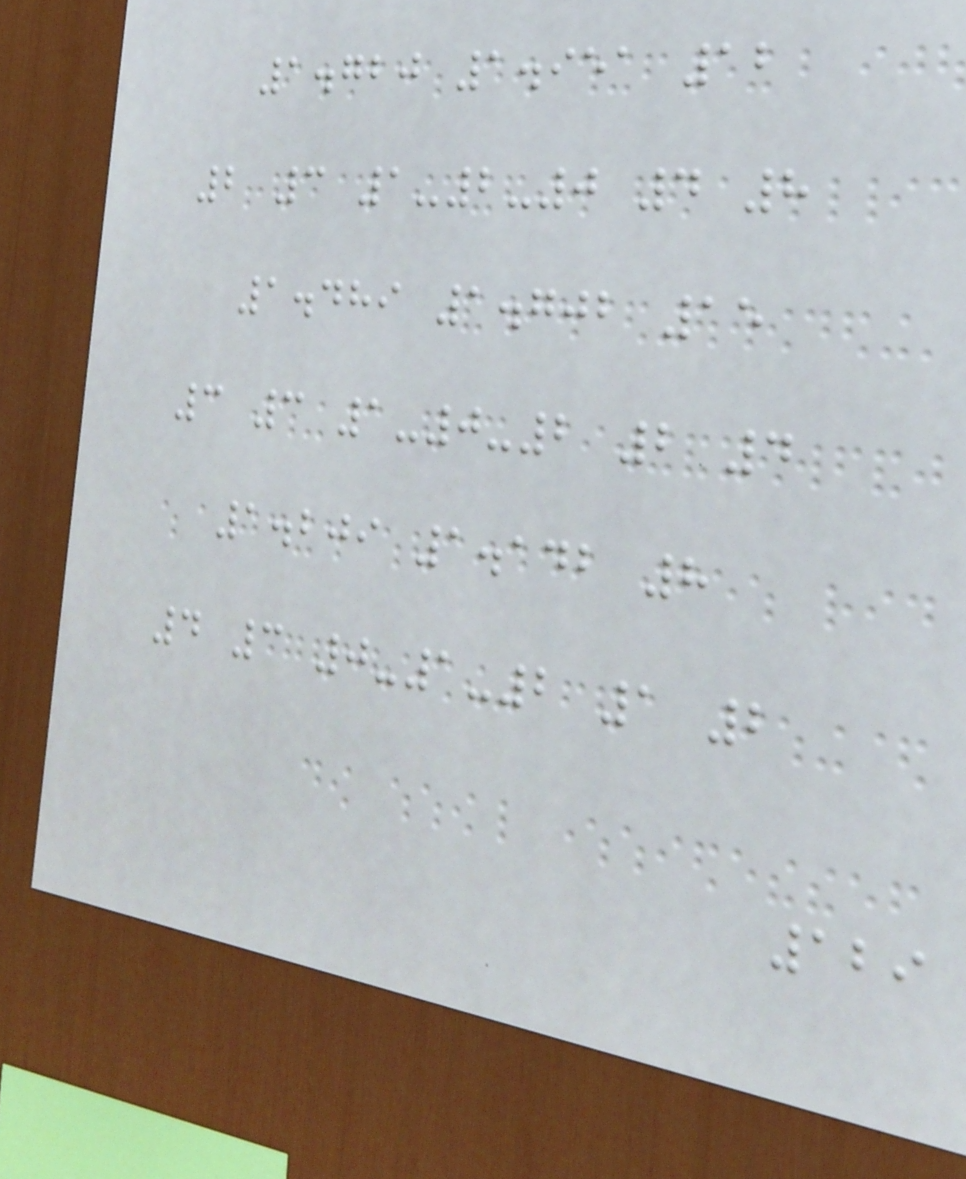1.720 1.951 12
2 3 1-2-0 4 8
1.489 1.702 15
3 3 1-0-2 2 4
1.209 1.142 8
4 3 0-1-2 1 2
129
